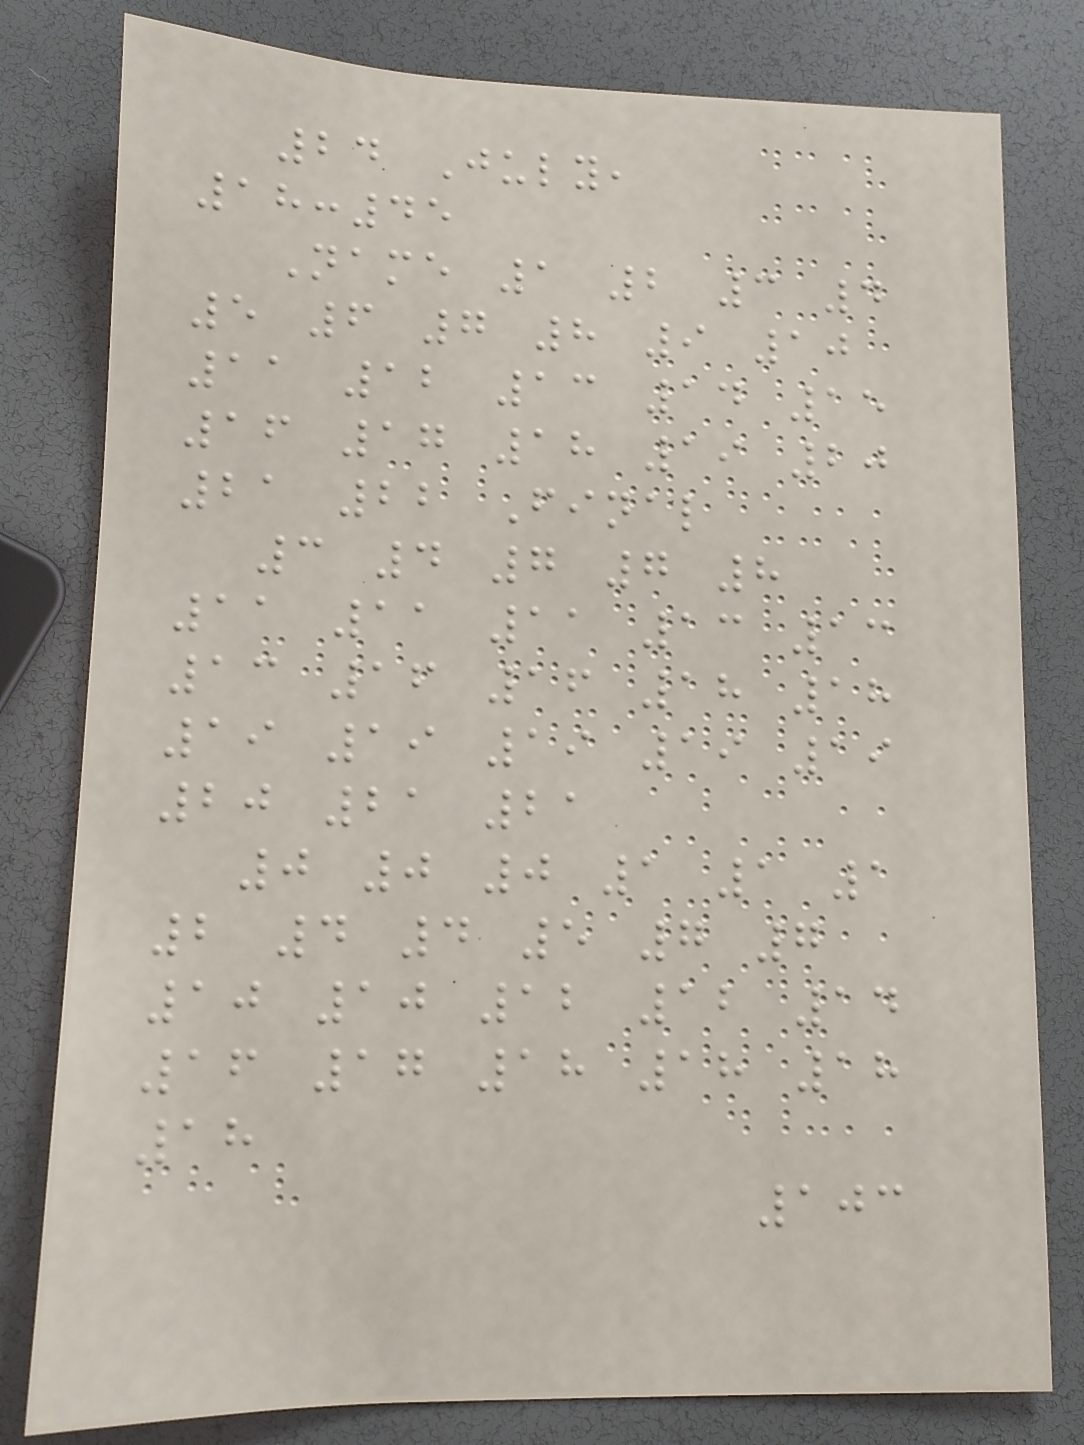24 July,
18:45
Name 1 2 3 4
5 6 7 8 9 10
11 12 13 14 15
16 17 18 19 20
21 22 Final
3 4 7 7 8
11 11 11 13 13
13 16 16 18 18
19 19 19 19 19
20 21 21
0 0 0 1 1 1
2 4 4 5 7 7
10 10 12 12 14
16 17 18 18 18
18
103
